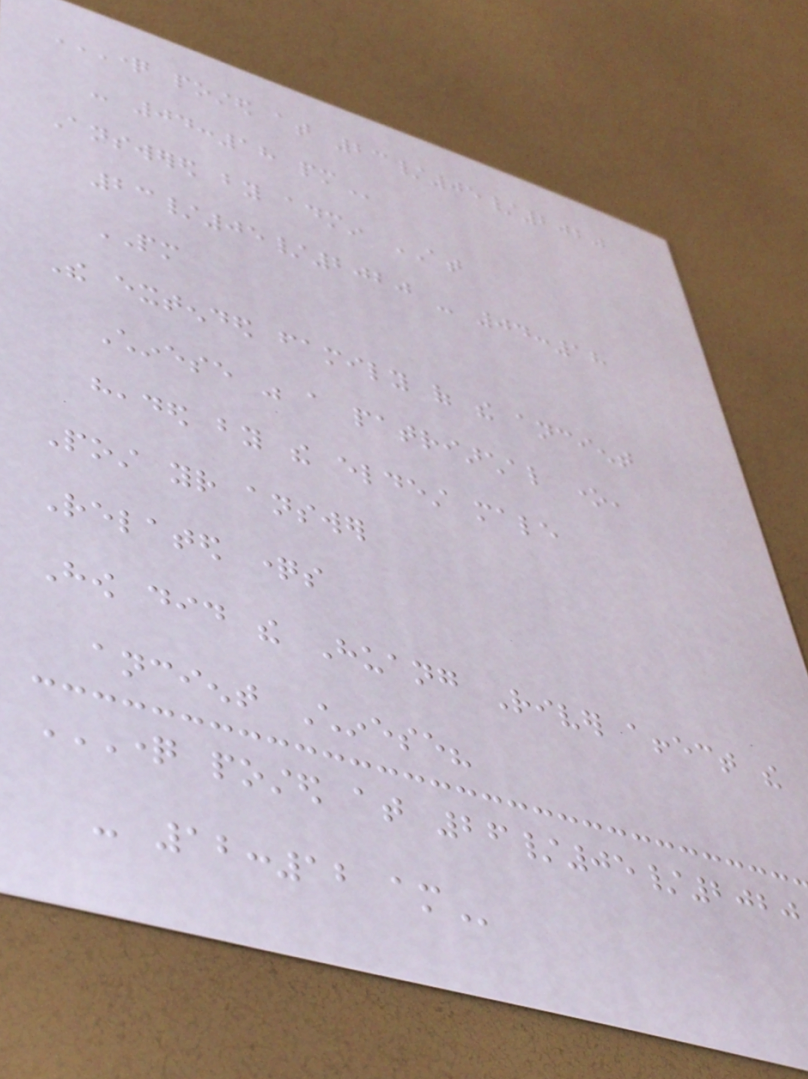QUESTION POSTED AT 23/05/2020
- 04:18 PM
Answered by admin AT
23/05/2020 - 04:18
PM
The extended family of the ancient
Chinese was a patriarchal one,
headed by the eldest male
Post your answer
Related questions
How did the Huang River affect the
ancient Chinese?
QUESTION POSTED AT 26/05/2020
- 12:12 AM
